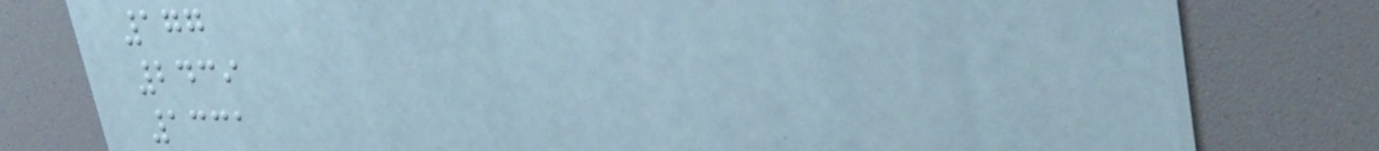177
2439
1331
